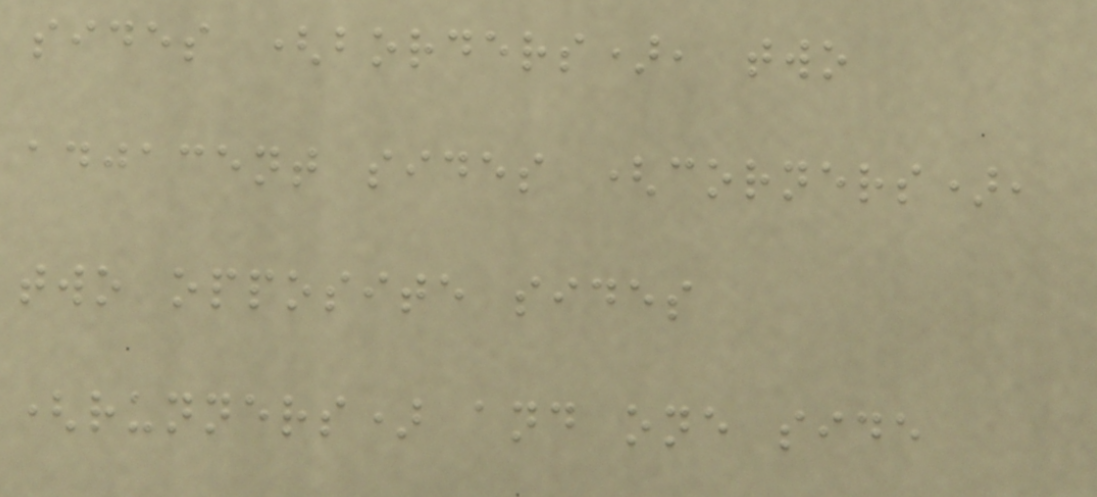sides (borders), two
adjacent sides (corners),
two opposite sides
(runners) and one side
